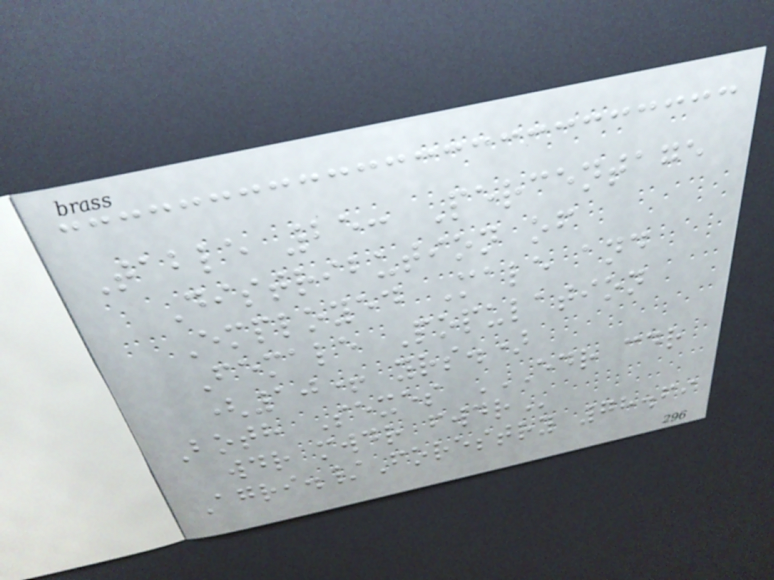Table 25: Percentage
Distribution of
Employed Male and
Female Population
(10+ yrs.)
Both Sexes EDR CDR
WDR MWDR FWDR
Agri./Forestry 78.69
